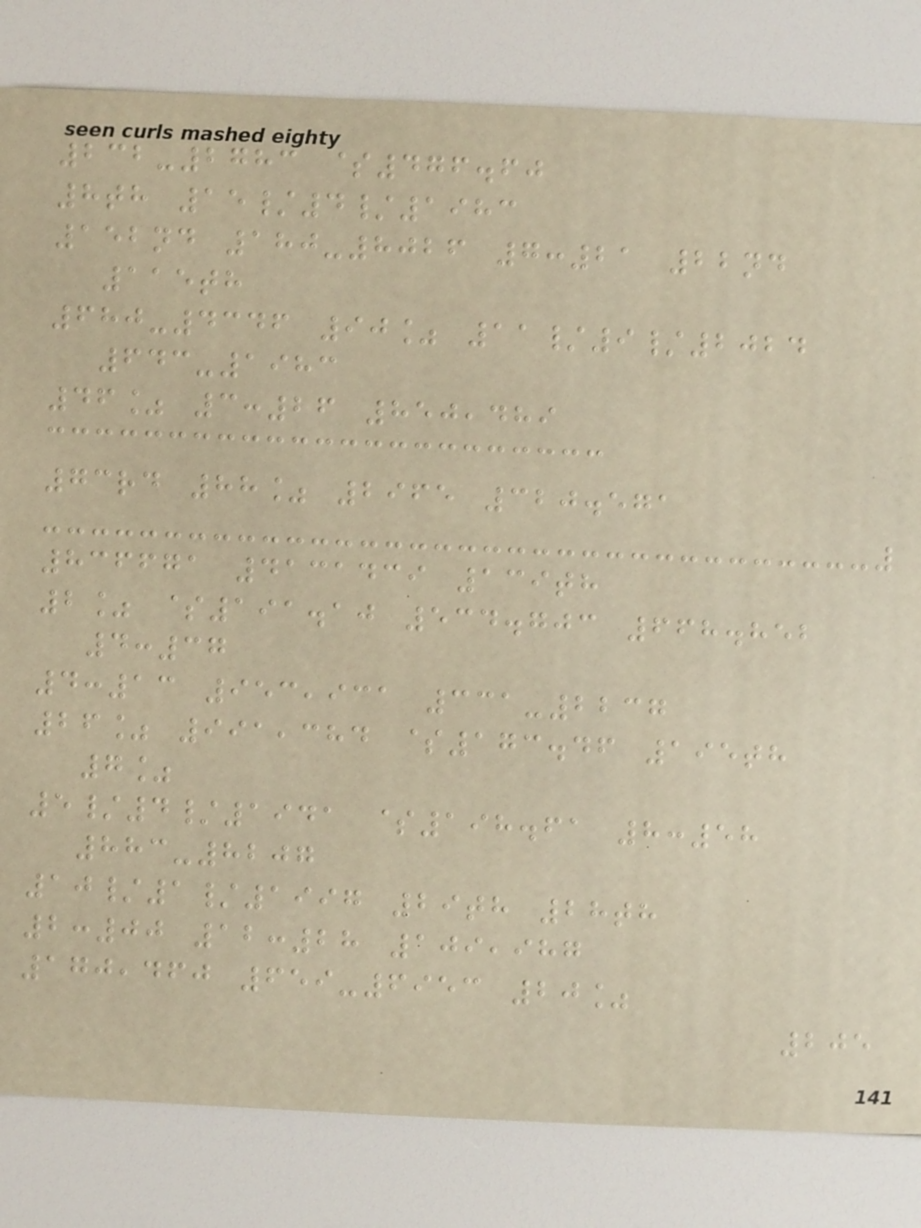232-2783 $476.60
8th 15/4/1983
152nd 180-8026 7:21 22nd
115th
680-4346 90% 11/9/2024
643-1983
46% 3:26 850,489
73rd 88% 2965 320.571
836671 4131439 139th
2% $191.10 534.703 668.852
4:37
4:13 953,931 331-2237
26% 991,384 $173.46 195th
7%
5/4/1941 $198.61 8:58
883-8207
10/1/1997 29th 28th
2:00 12:28 109,987
170,460 659-6953 20%
205
